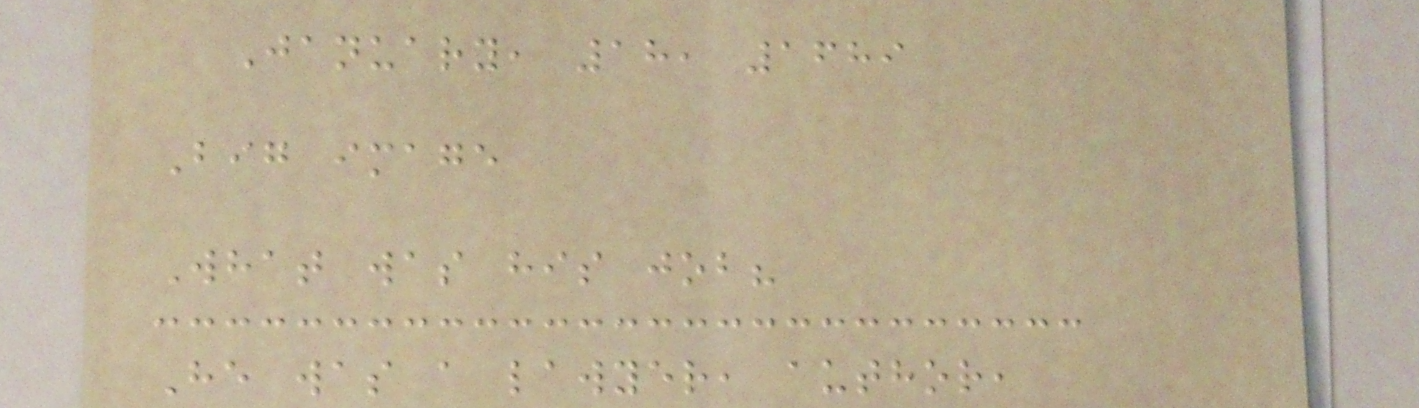January, 18, 1689
Big image
What was his job?
He was a lawyer, author,
